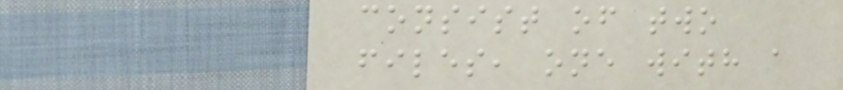consist of two
files, one with a
